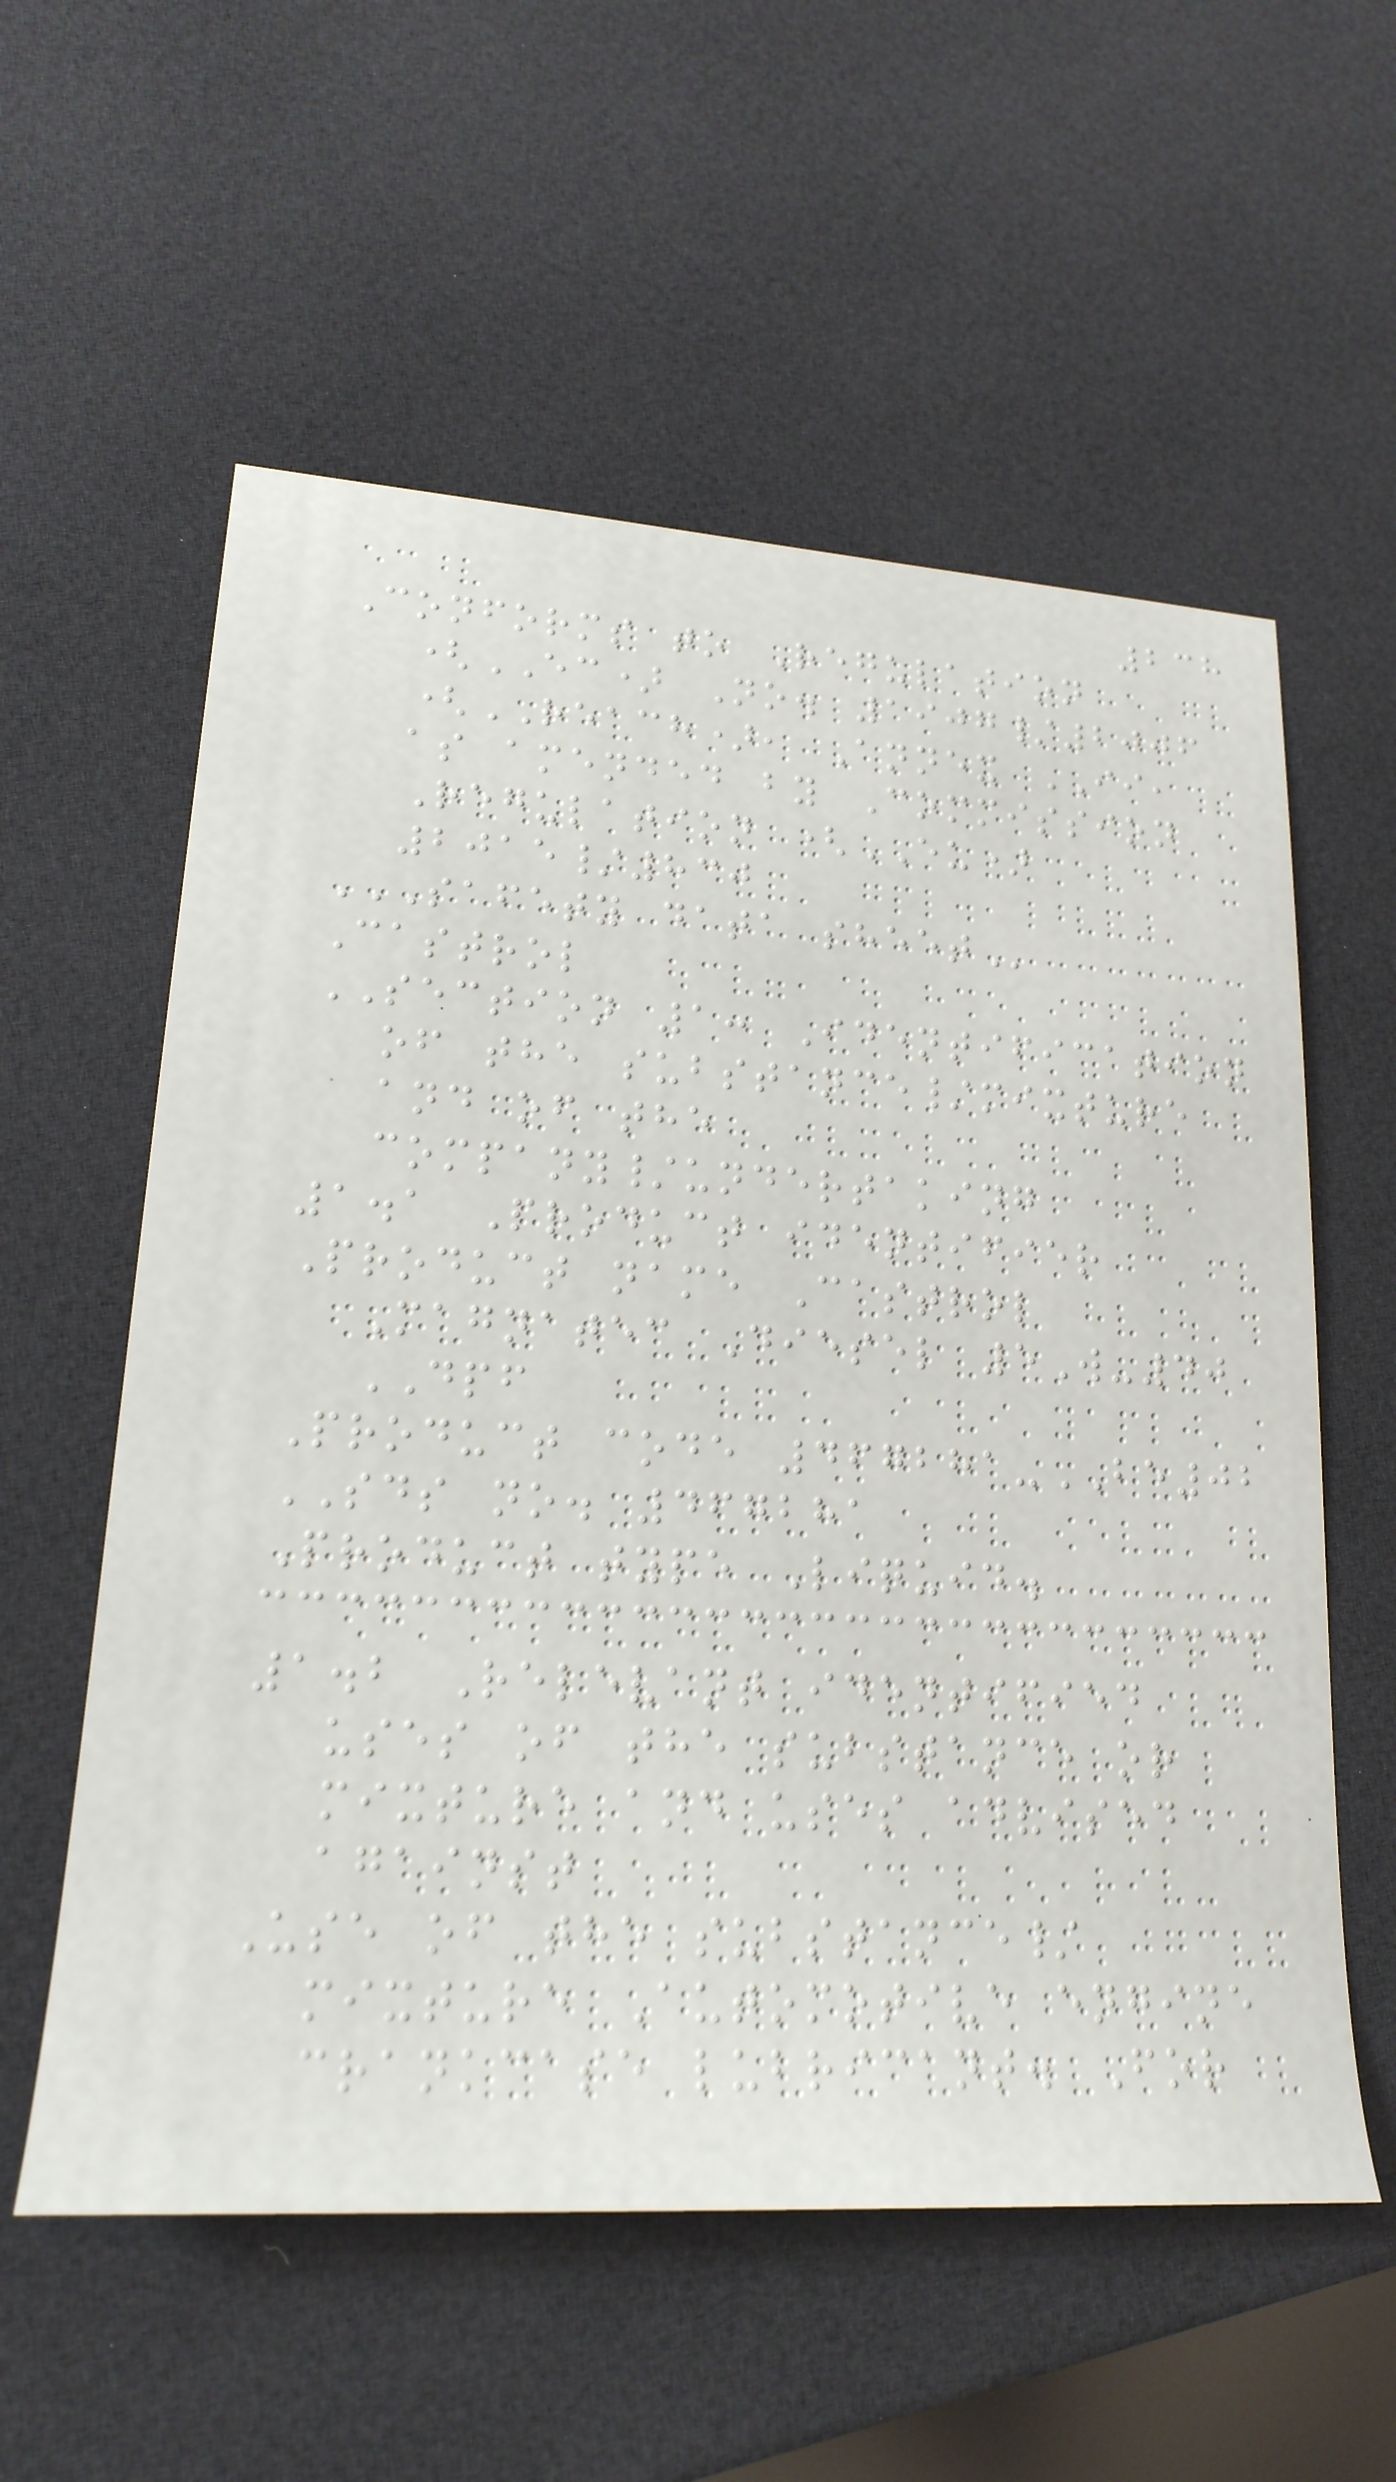238
Conforms to Regulation
(EC) No. 1907/2006
(REACH), Annex II,
as amended by Commission
Regulation (EU)
2015/830
SAFETY DATA SHEET
Castrol
SECTION 1: Identification
of the substance/mixture
and of the
company/undertaking
1.1 Product identifier
Product name Castrol
Magnatec Diesel 5W-40
DPF
Product code 467281-BE02
SDS no. 467281
Product type Liquid.
1.2 Relevant identified
uses of the substance or
mixture and uses advised
against
Use of the substance/
mixture Automotive engine
crankcase lubricant. For
